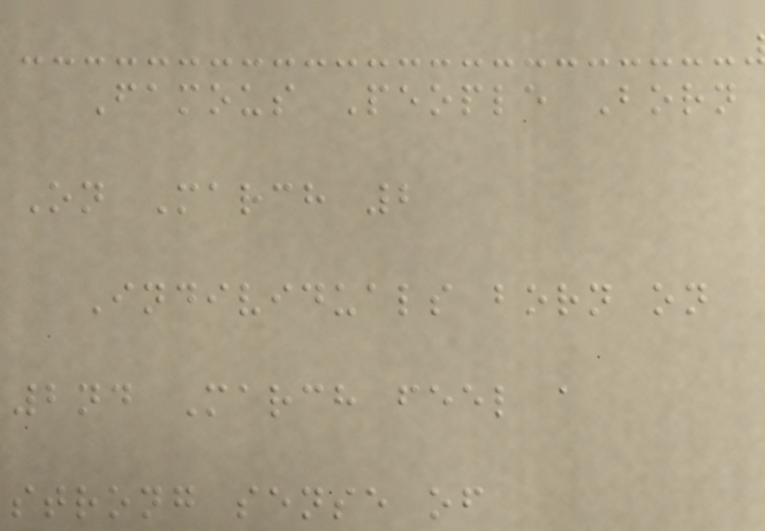Famous People Born
On March 2
Individuals born on
2nd March feel a
strong sense of
